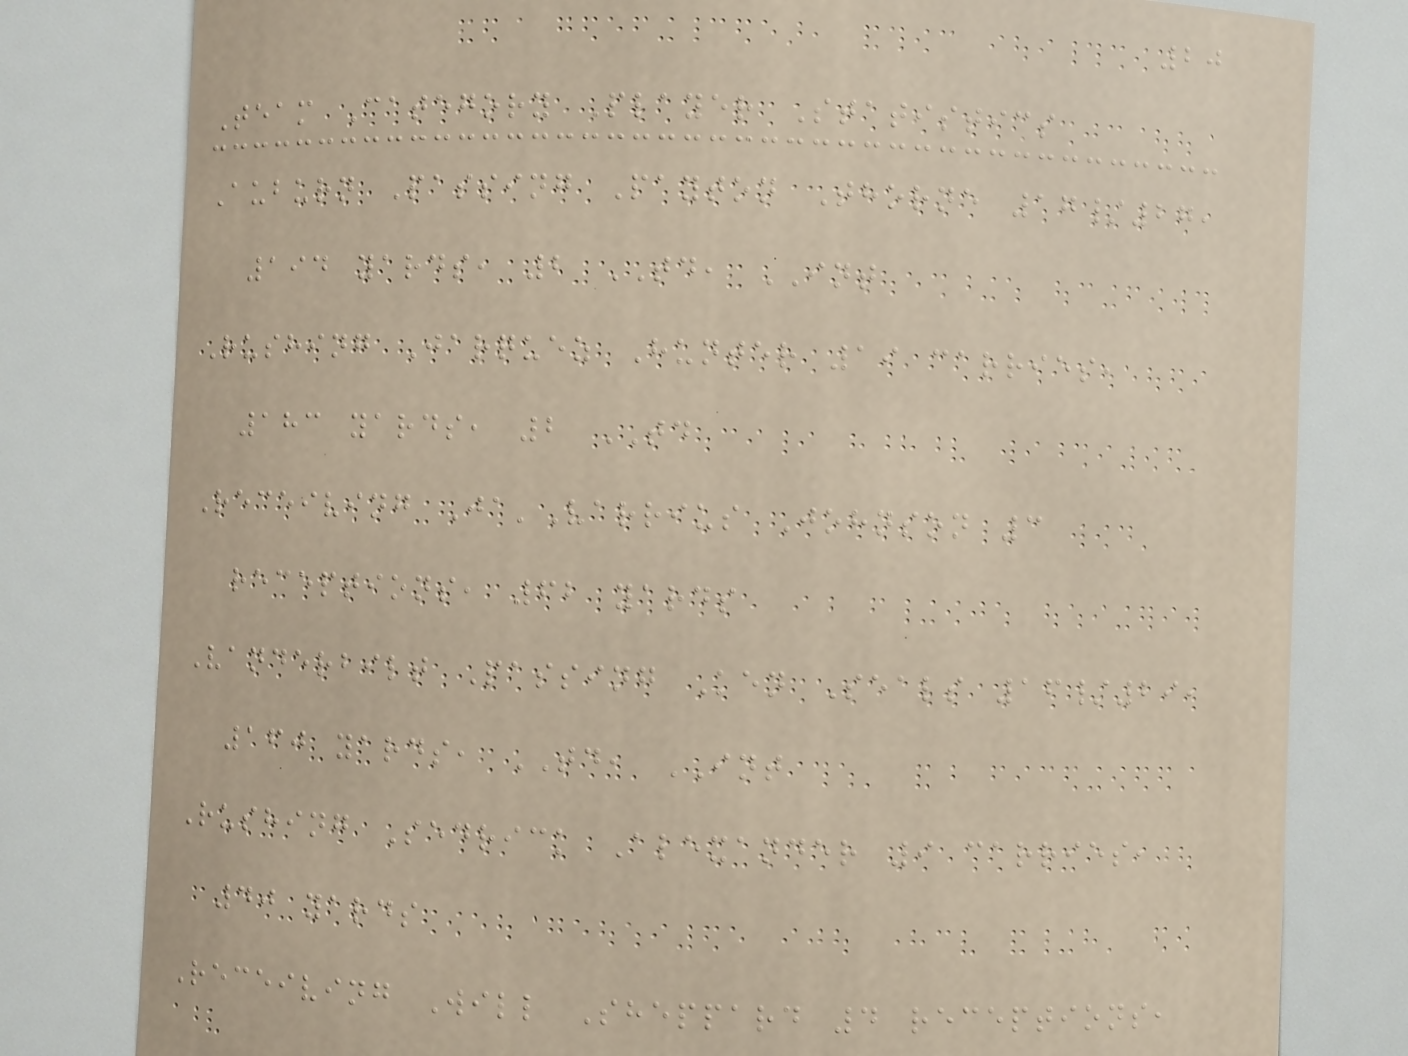20
Team Category Player Statistics
Auburn Passing Payton Thorne 17/27,
194 yards, 2 TD, INT
Rushing Jarquez Hunter 19 carries,
183 yards, 2 TD
Receiving Ja'Varrius Johnson 3
receptions, 62 yards
Vanderbilt Passing Ken Seals 16/29,
160 yards, TD, INT
Rushing Sedrick Alexander 9 carries,
40 yards
Receiving Will Sheppard 4 receptions,
